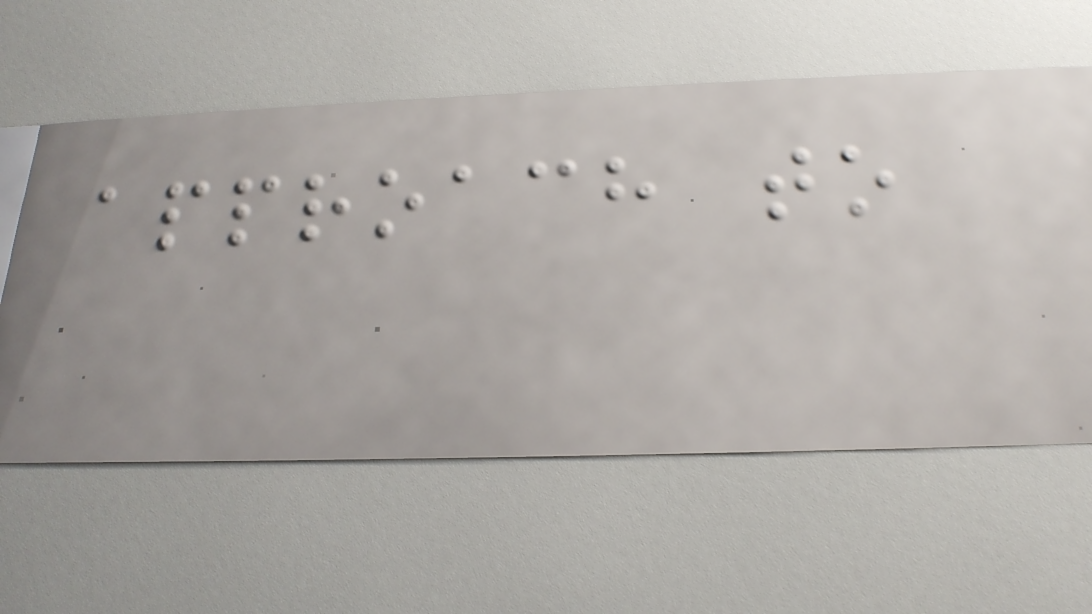approach to
